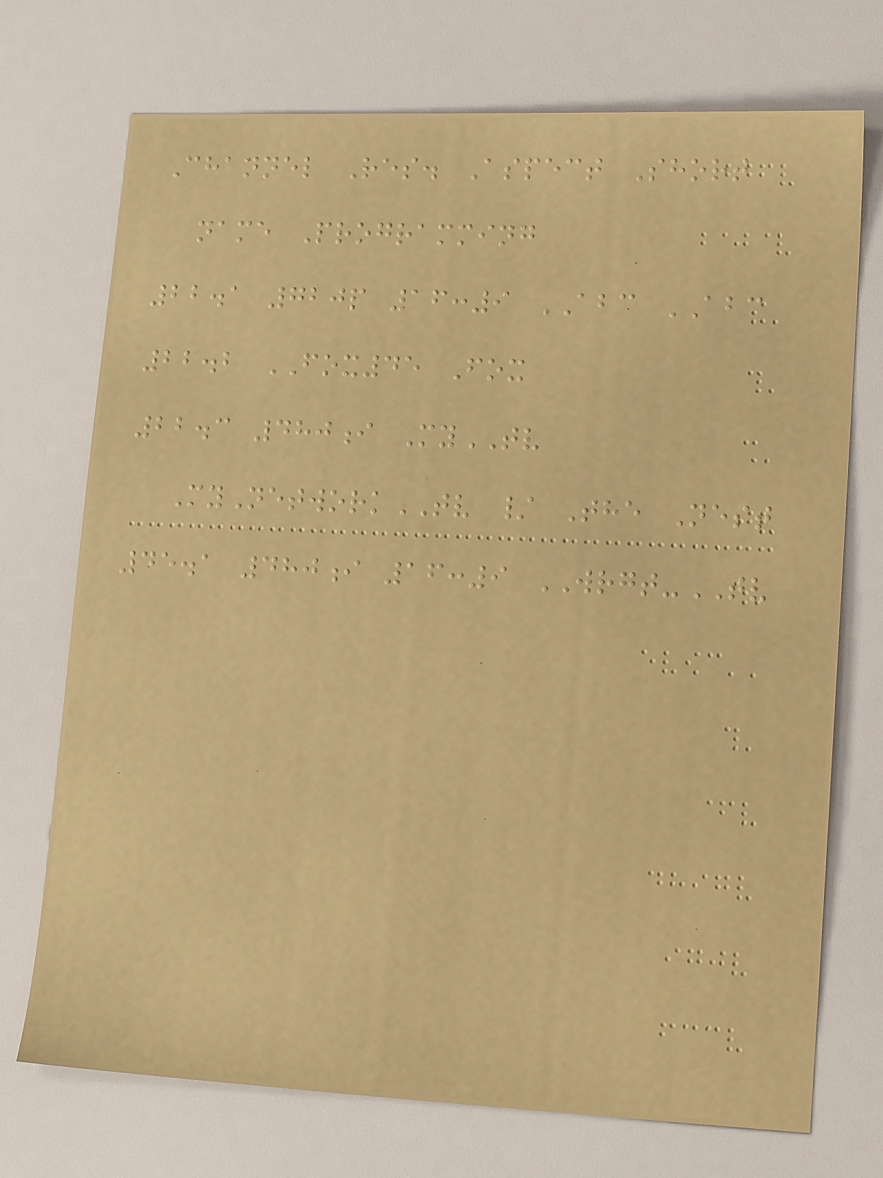Channel Res. Aspect Short
name Programming
22.1 720p 16:9 ABC ABC
22.2 FOX45 Fox
22.3 480i MyTV
MyNetworkTV / The Nest
45.1 480i 16:9 WRGT-TV
